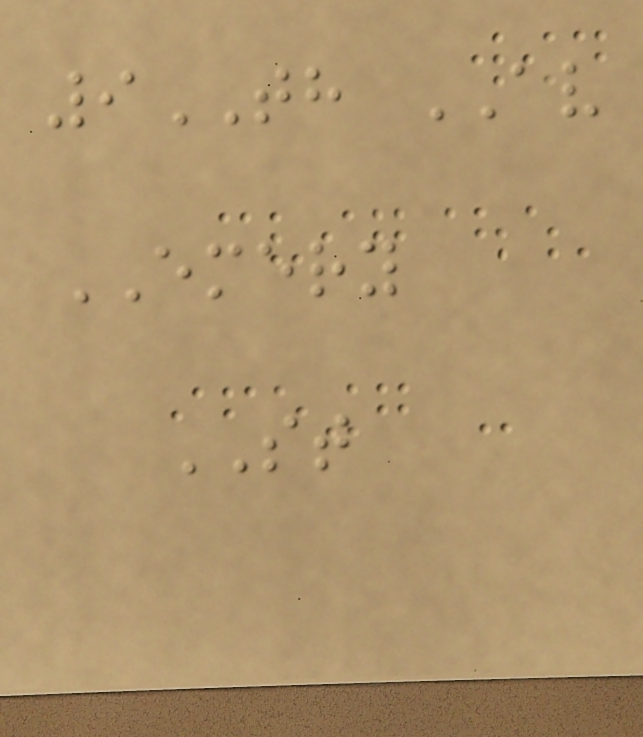9TH AV
EMERY
ST
